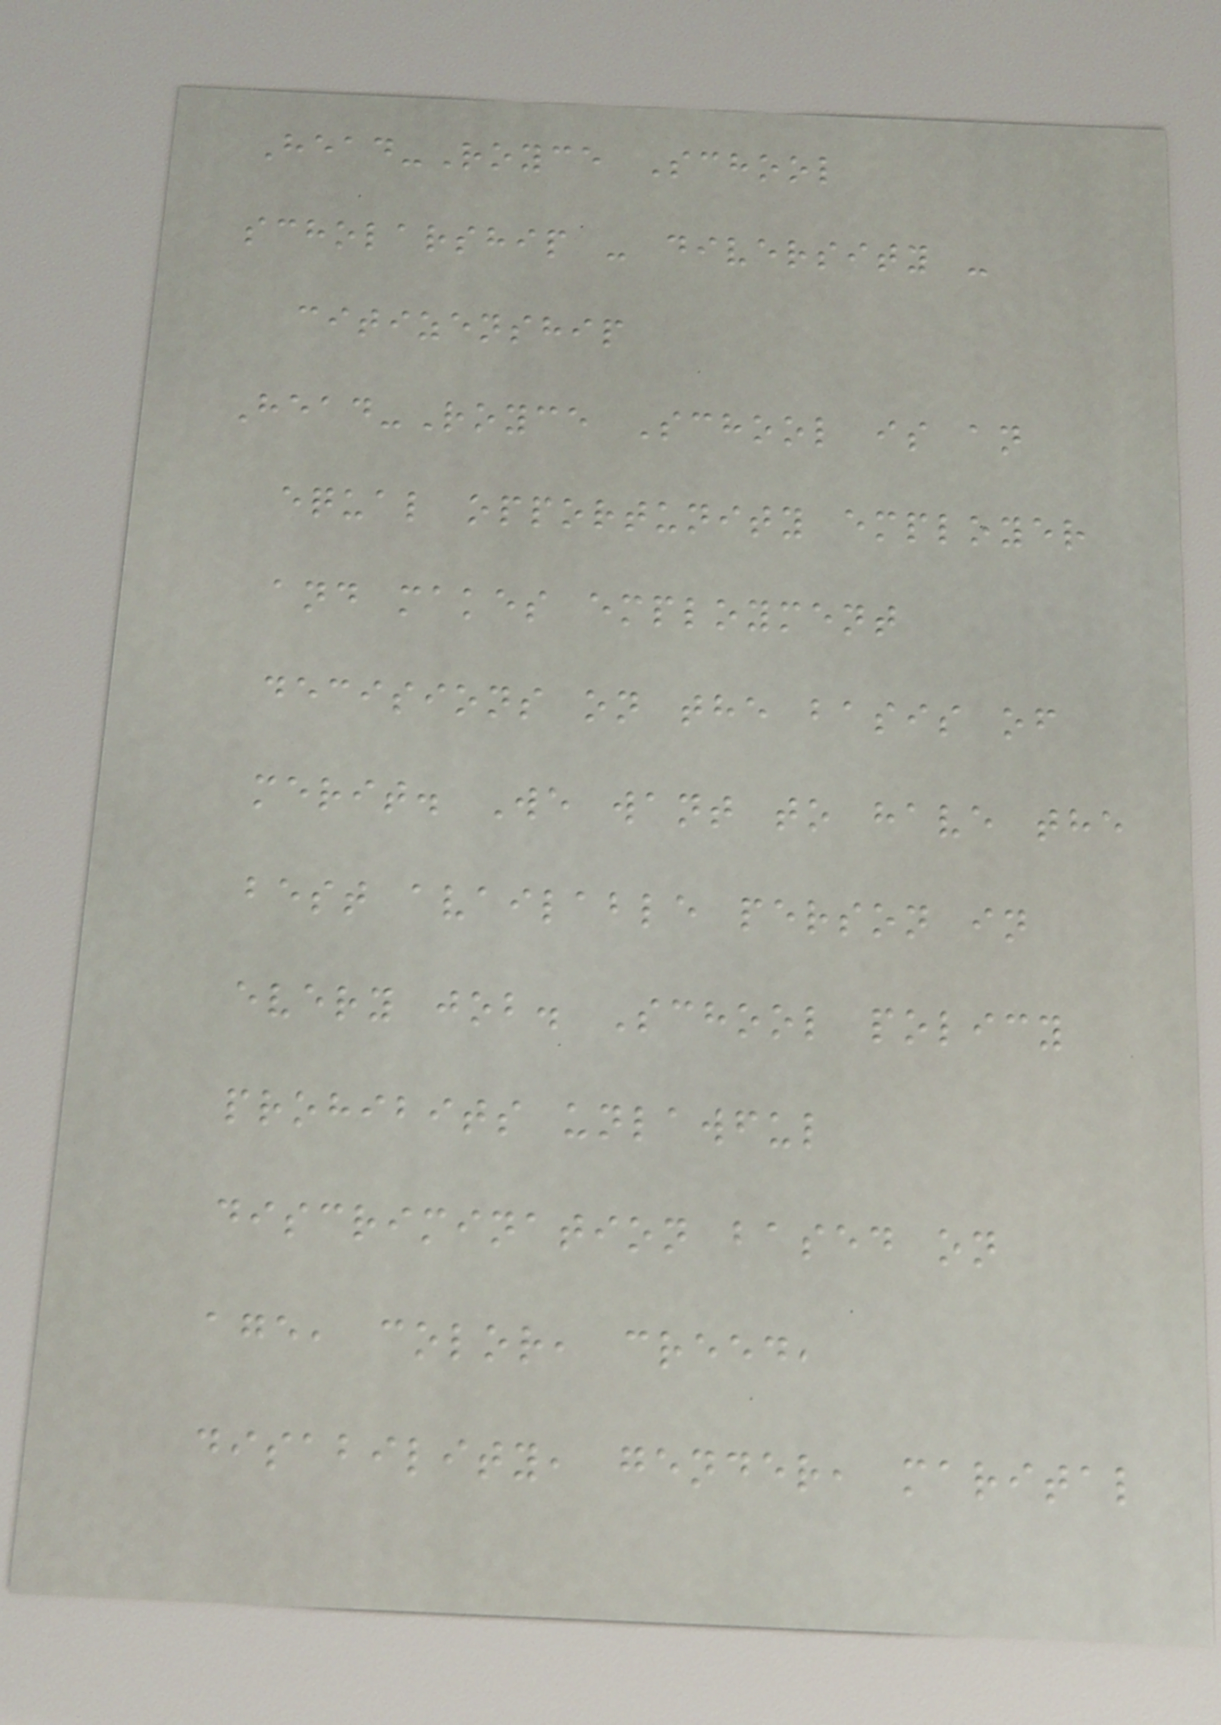Head-Royce School
scholarship - diversity -
citizenship
Head-Royce School is an
equal opportunity employer
and makes employment
decisions on the basis of
merit. We want to have the
best available person in
every job. School policy
prohibits unlawful
discrimination based on
age, color, creed,
disability, gender, marital
